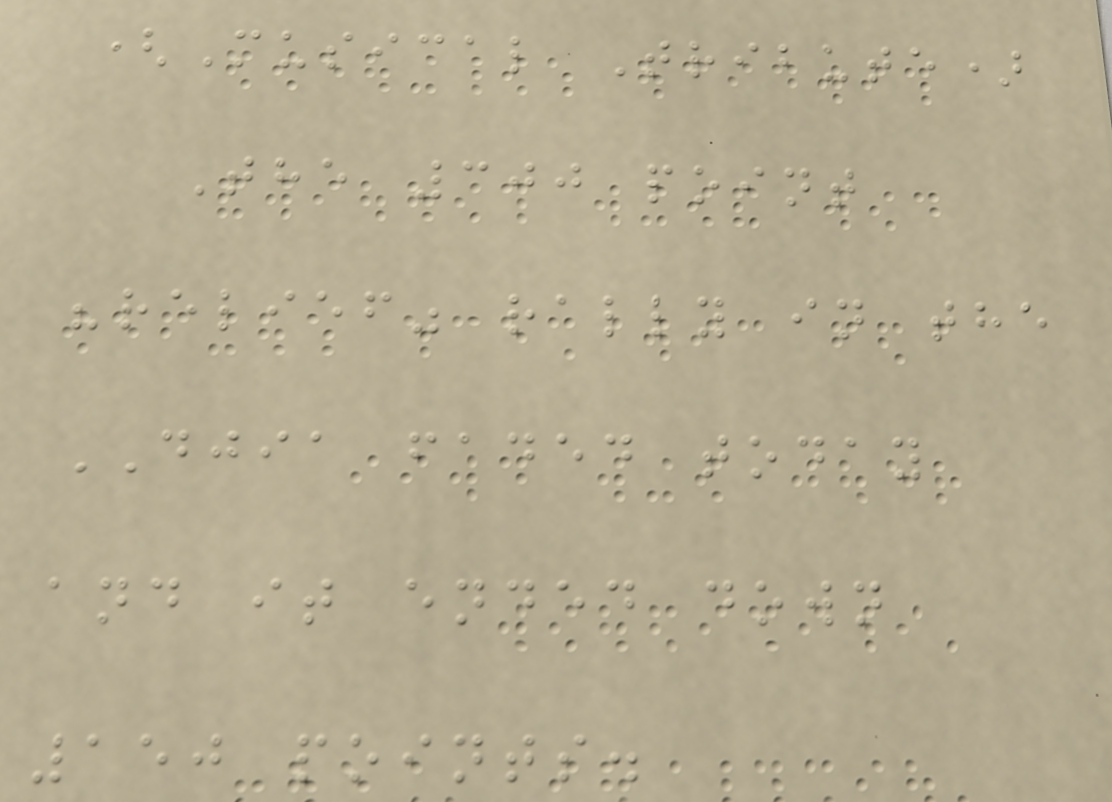(Musical Tribute)
The 300 point
"relief" rally in the
DJIA faded today
and it ended down
150 points.
